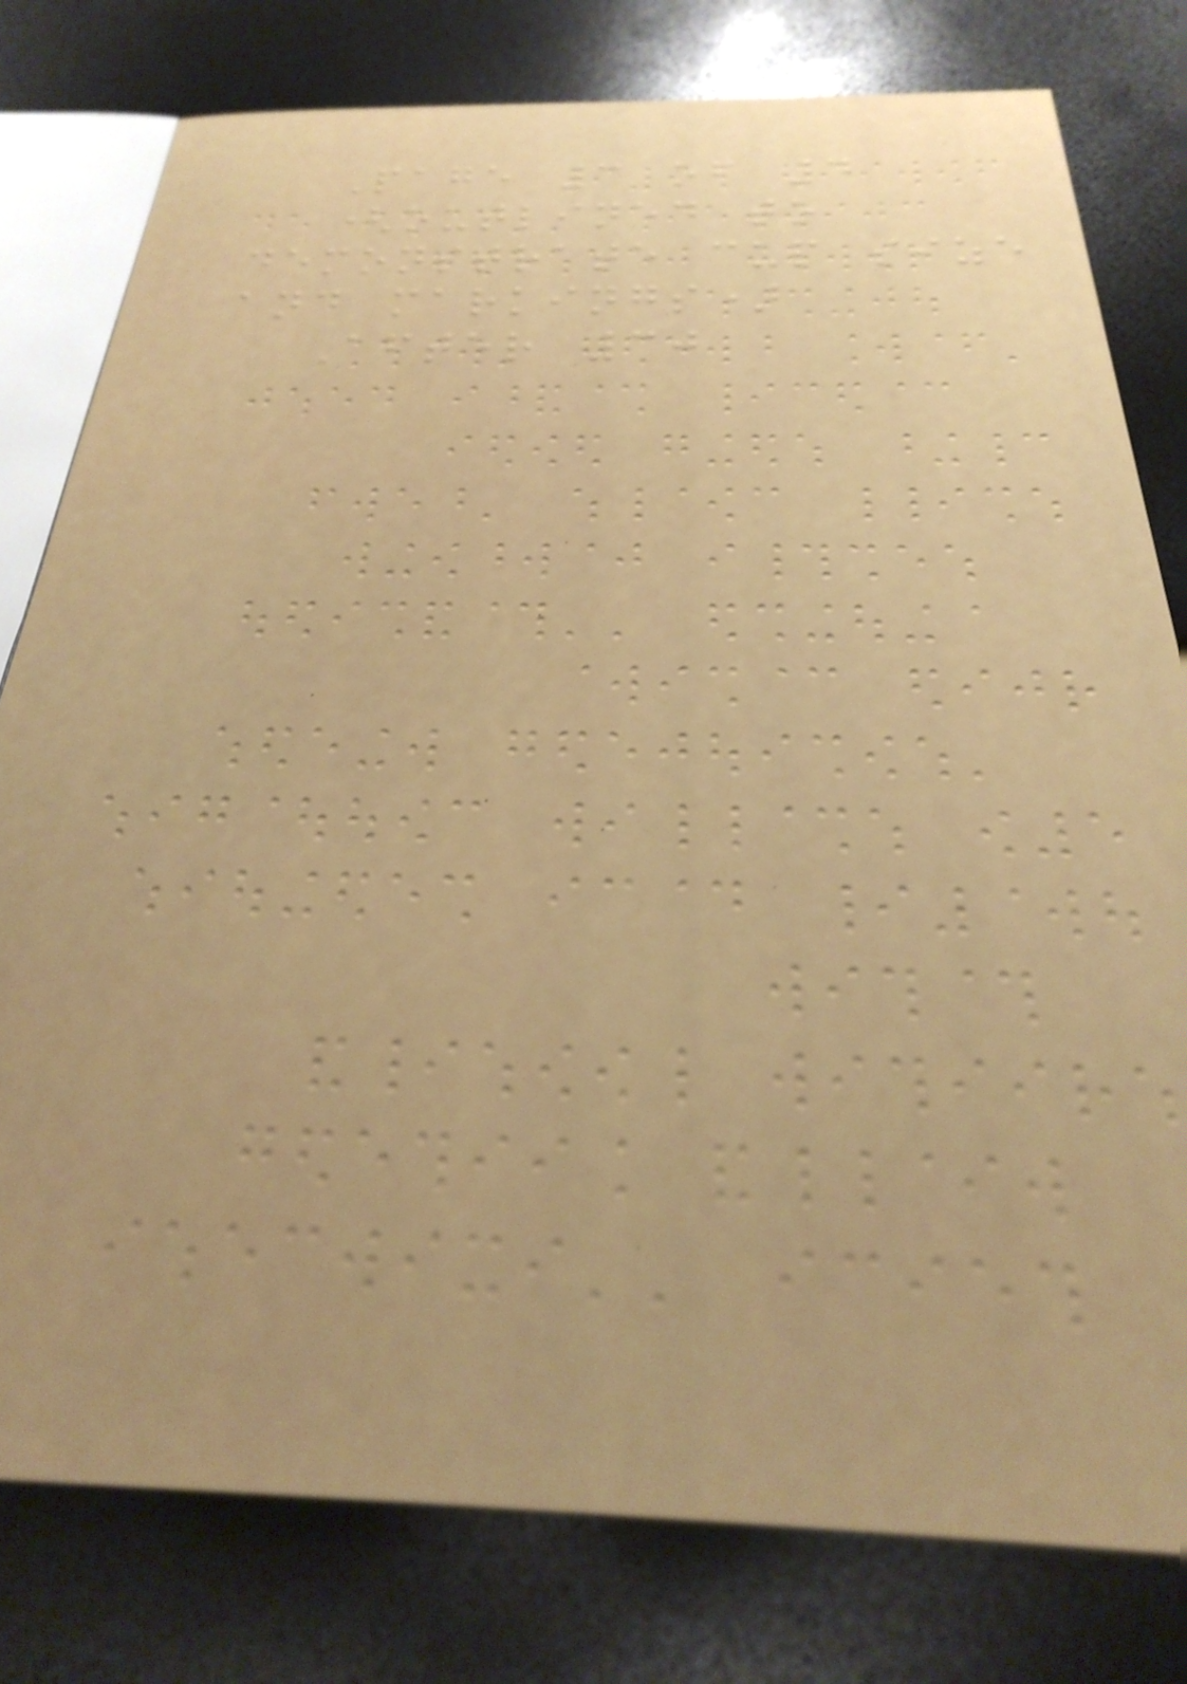Page 3 of 4
(outlined to
demonstrate cup size
and markings)
After 30
